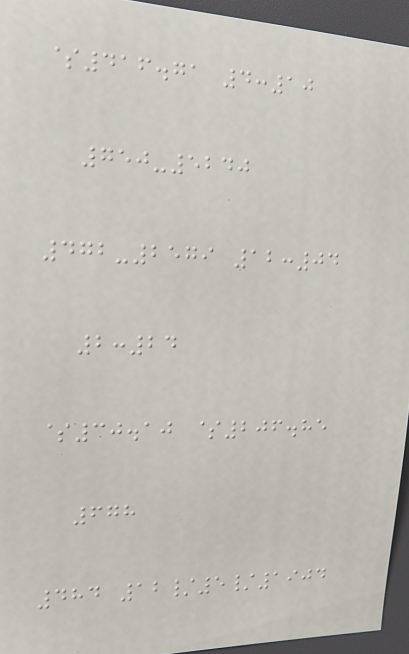$416.71 4:10
750-5240
472-2579 12:04
2:24
$30.10 $206.85
678
484 12/5/1904
